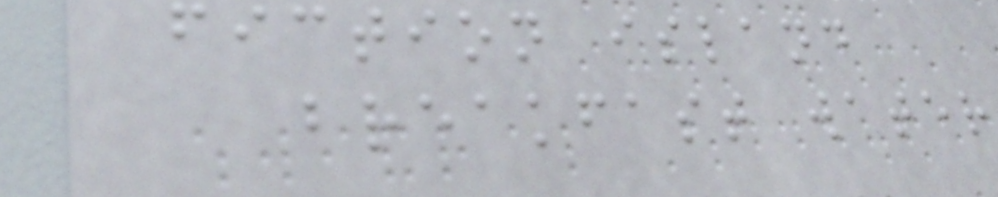fiction island
breakfast water
